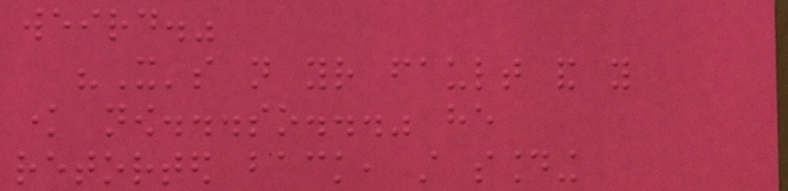weird."
"It's not your fault and you
know now...so..." he
retorted back, still sounding
